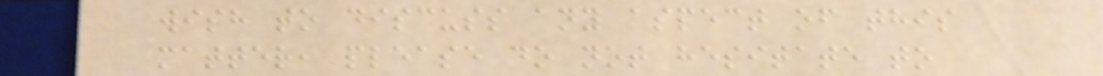wish to discuss any aspect of this
matter, please do not hesitate to
